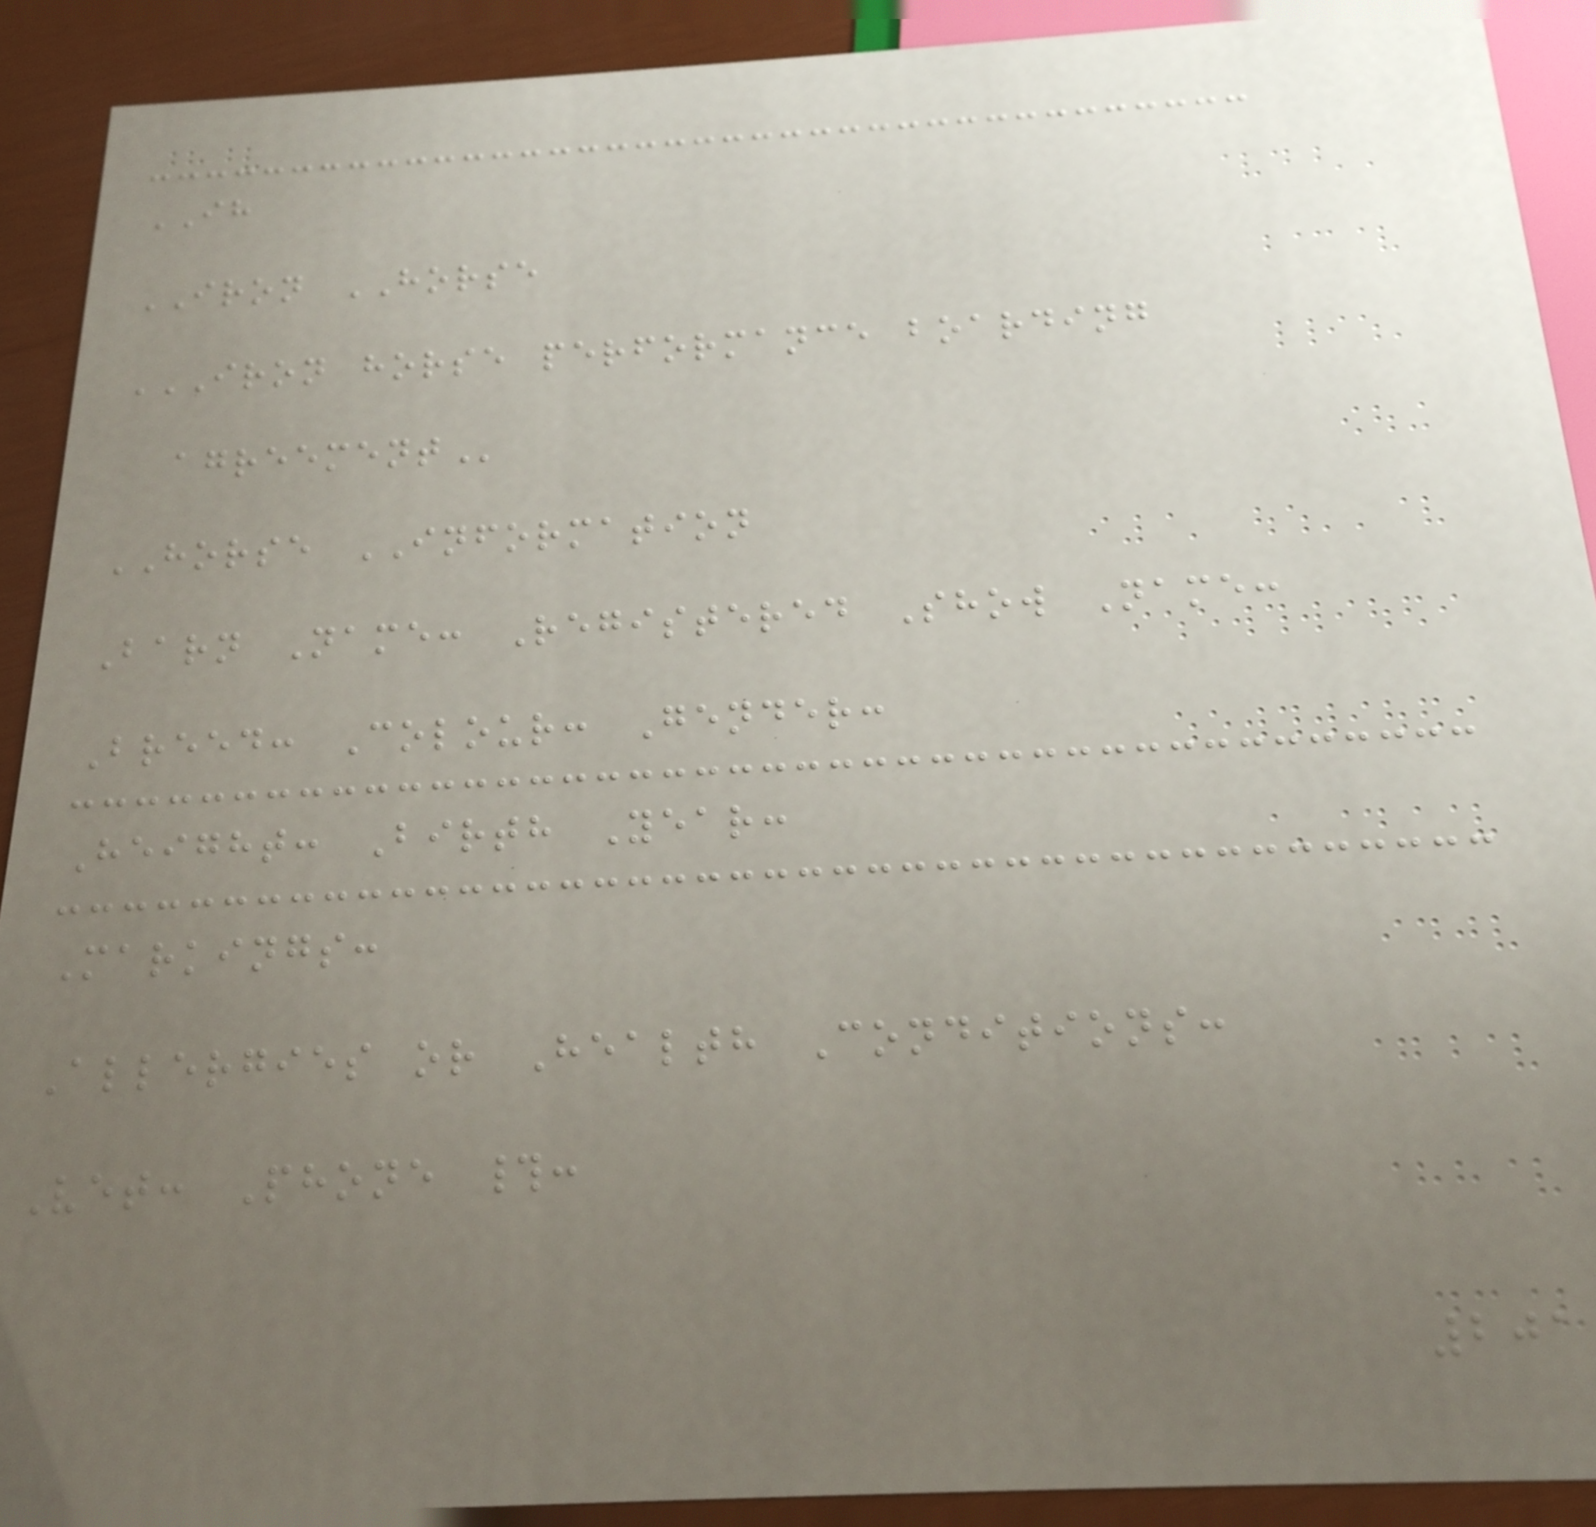IH
IRON HORSE
IRON HORSE PERFORMANCE BOARDING
AGREEMENT
HORSE INFORMATION
Barn Name: Registered Show Name:
Breed: Colour: Gender:
Height: Birth Year:
Markings:
Allergies or Health Conditions:
Vet: Phone #:
201
